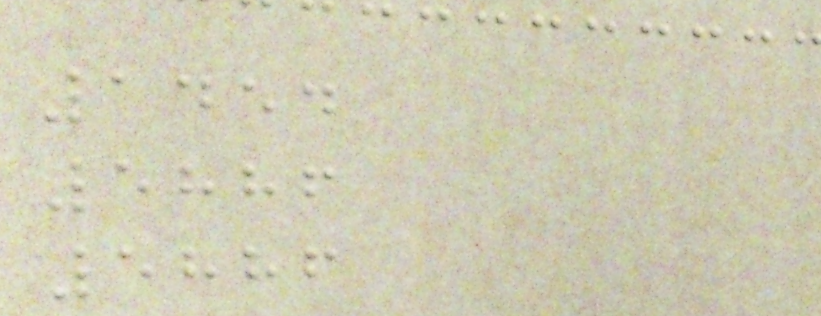1454
5886
5886
